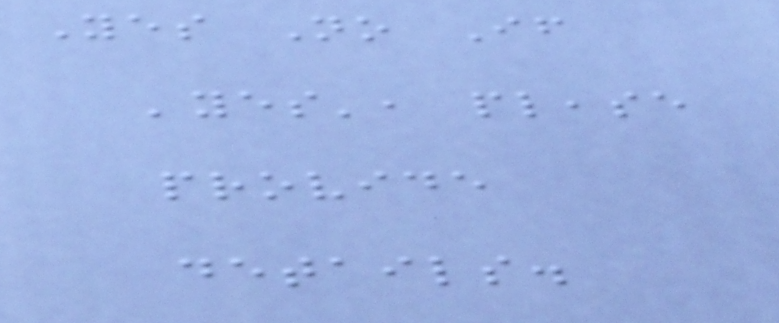Yes No If
'yes', please
provide
details.
